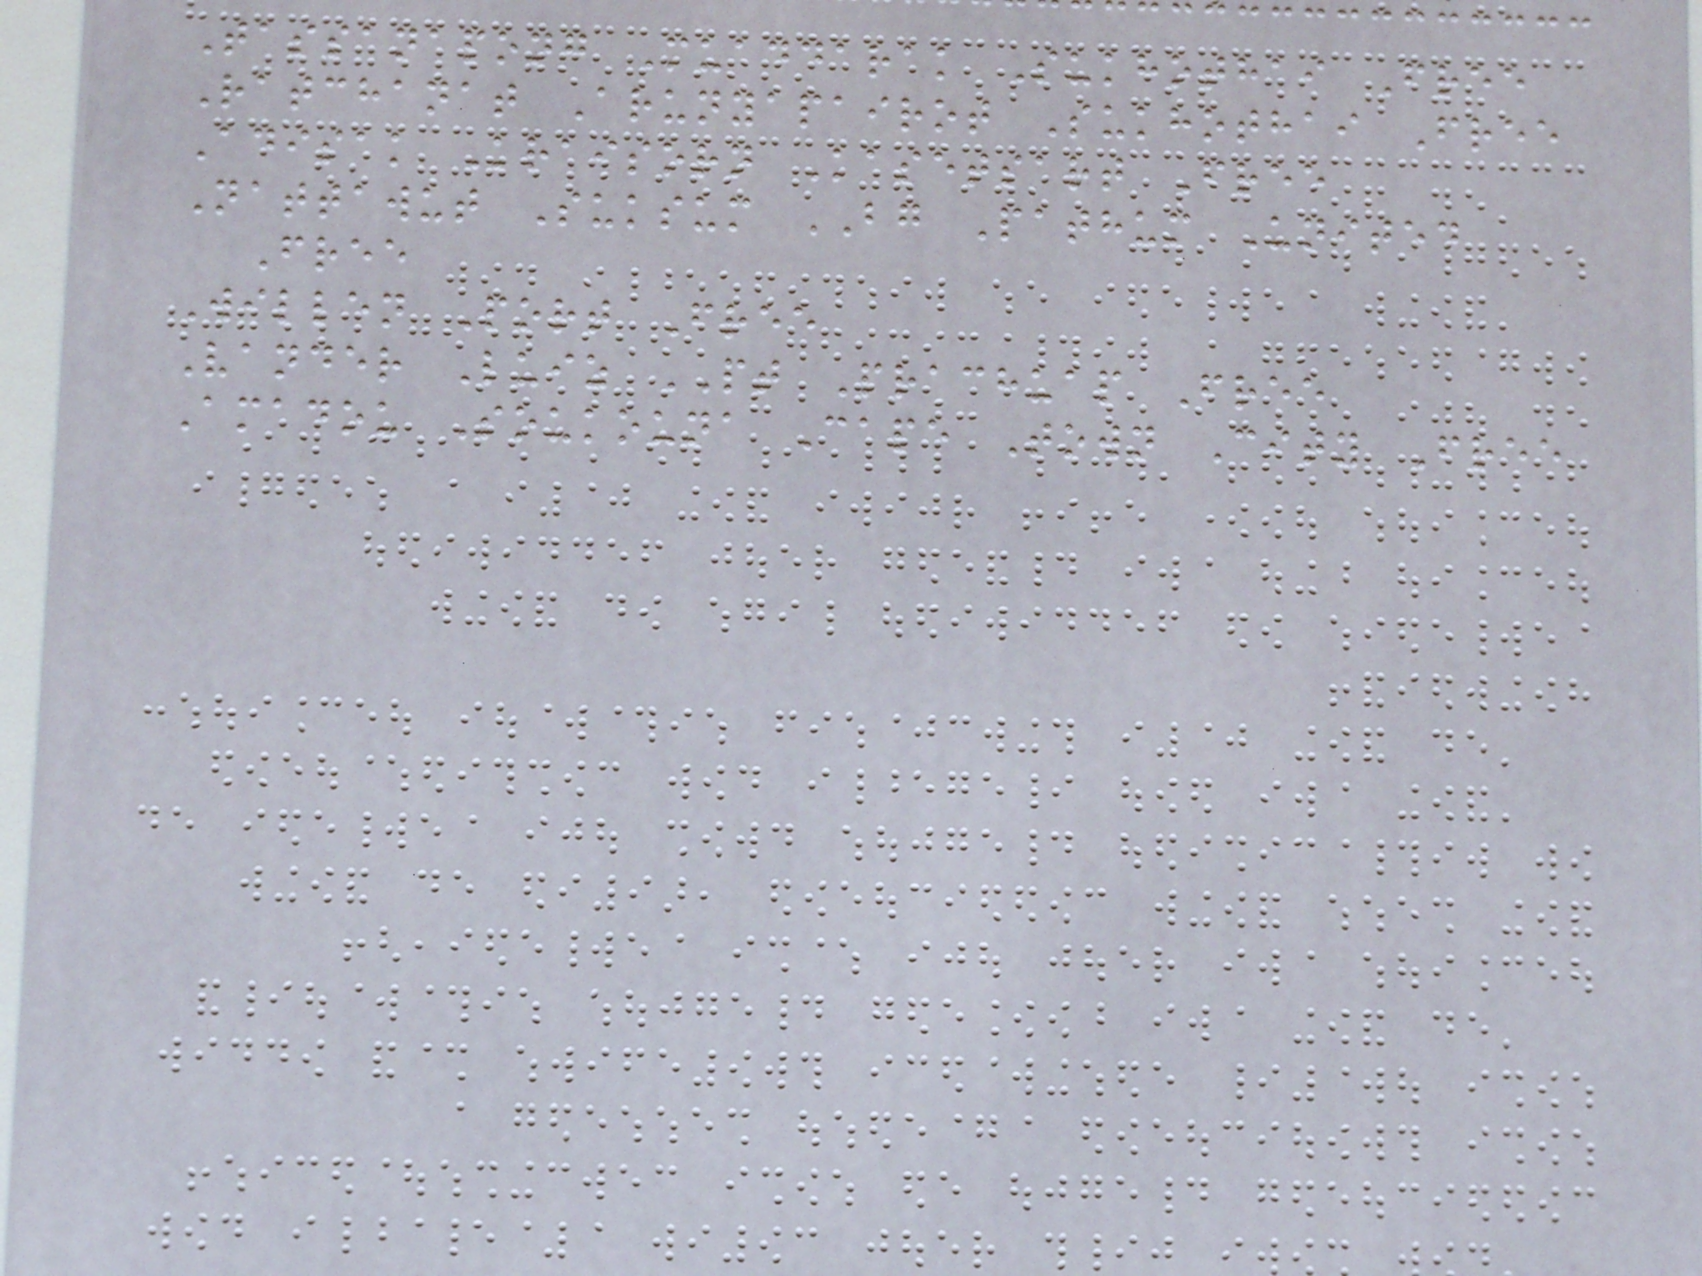Tassanapong Muaddarak Sukhothai Free
Ratchanat Arunyapairot Sukhothai Free
Adisak Kraisorn Kasetsart Free
Nattawut Suksum BG Pathum United
Free
Willen Port Free
Vander Luiz PT Prachuap Free
Amadou Soukouna Cape Town City Free
